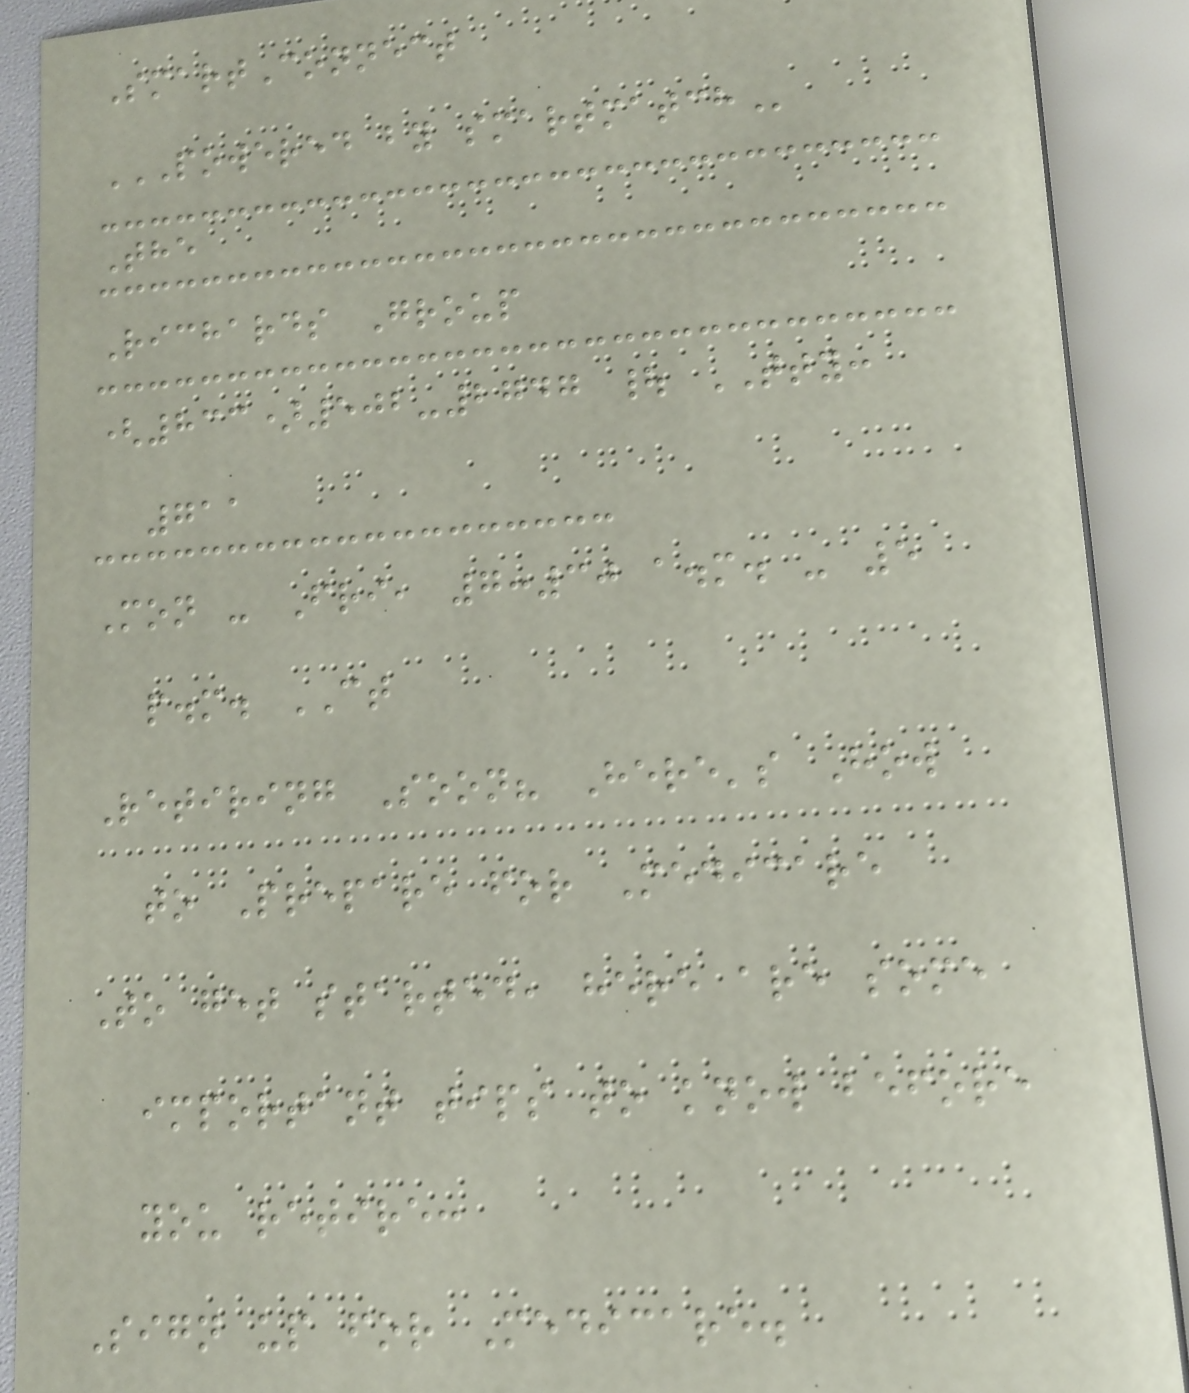SmartConnect
POWERED BY SMARTMATCH
The
Richards Group
(833)502-2747 | TTY:
711
Mon - Fri, 7:30 a.m. - 5
p.m. CT
Retiring Soon? Here's How
to Prepare for Medicare
To get started, here are some
important tips to know before
you retire:
Sign up for Medicare.
